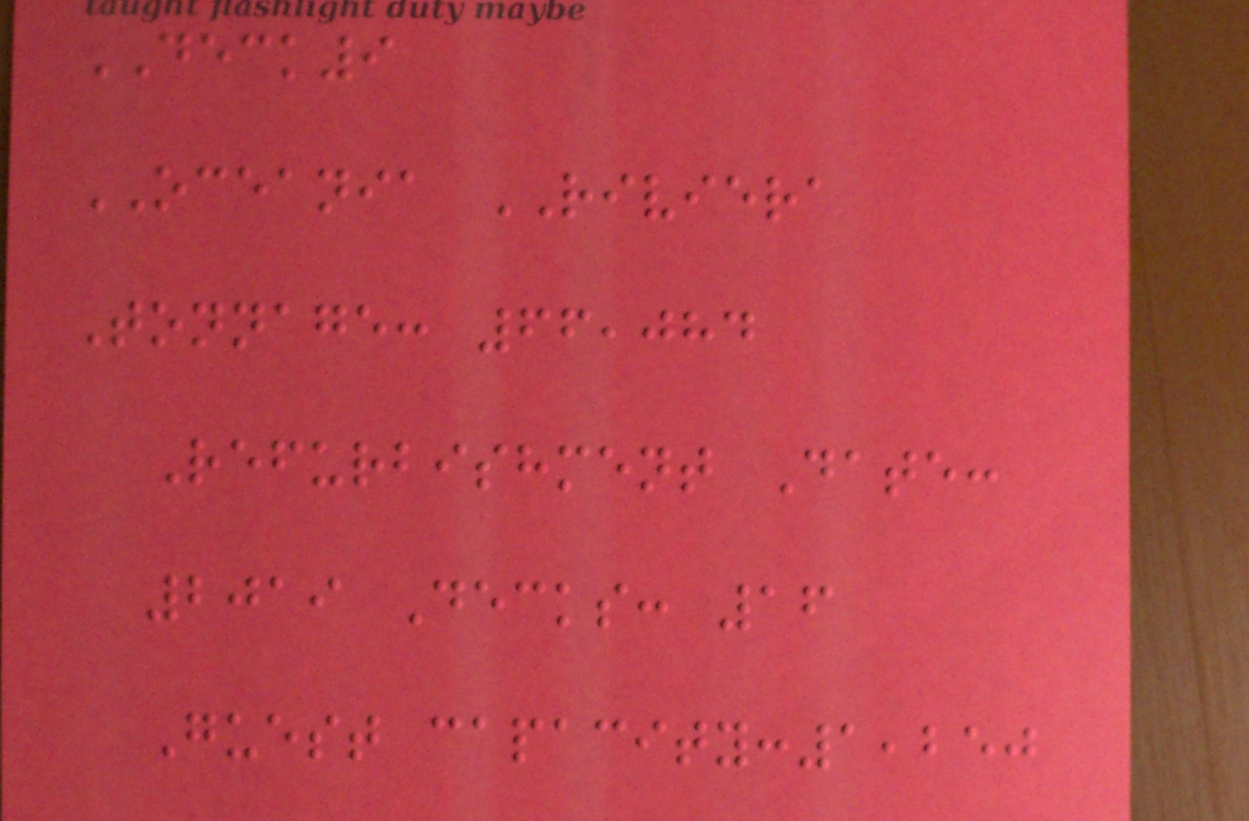DECK9
OCEANIA RIVIERA
Tonnage: 66,084
Refurbishment Date:
2019 Decks: 16
Guest capacity:1,250
